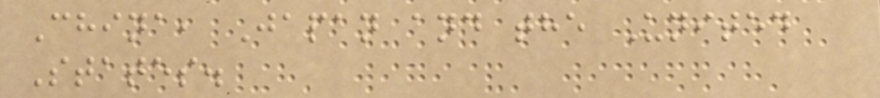China, Japan and the United
States.
